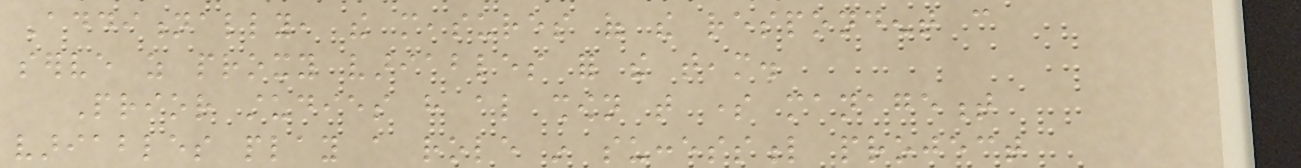Additionally, the measures of the respondent can
serve as proxy variables for the team.
Prior studies have also shown that some management
variables play a role in successful project
